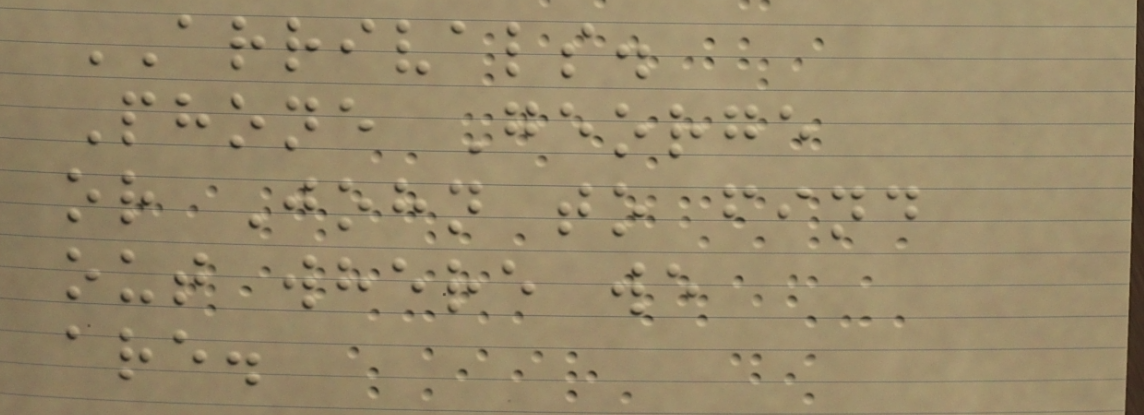ARRIVALS.
Phone George
or John to find
out where we
are.
